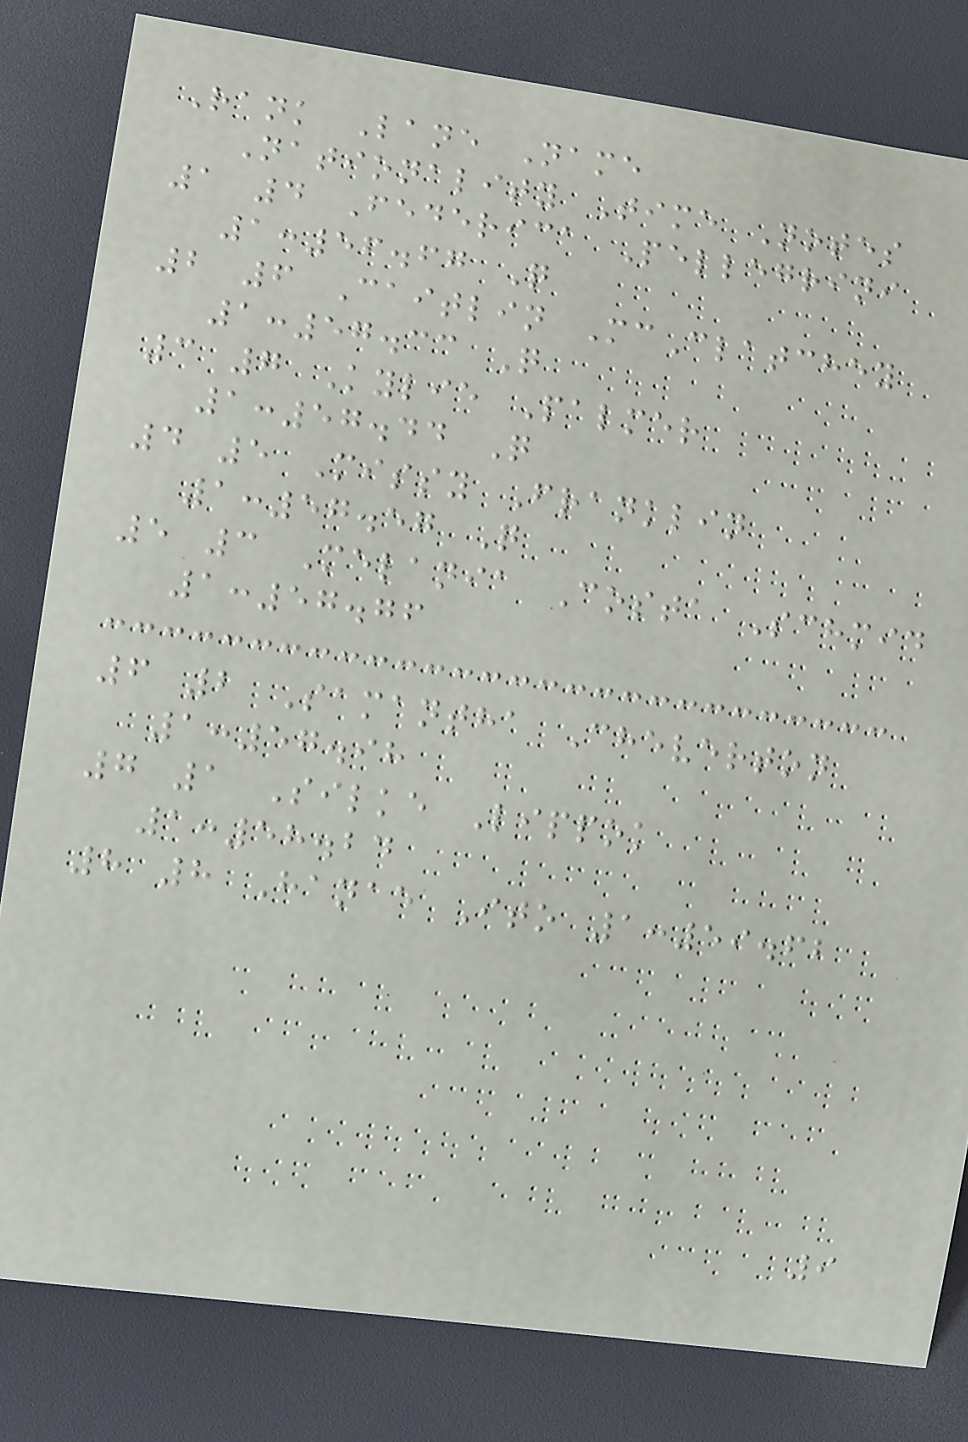Rank Lane Name
Nationality Time Notes
1 4 Federica Pellegrini
1:56.67 Q
2 6 Caitlin McClatchey
1:57.33 Q
3 7 Kylie Palmer
1:57.44 Q
4 5 Missy Franklin
1:57.57 Q
5 3 Melania Costa Schmid
1:57.76
6 2 Samantha Cheverton
1:57.98
7 1 Silke Lippok
1:58.24
8 8 Hanae Ito 1:59.62
9
